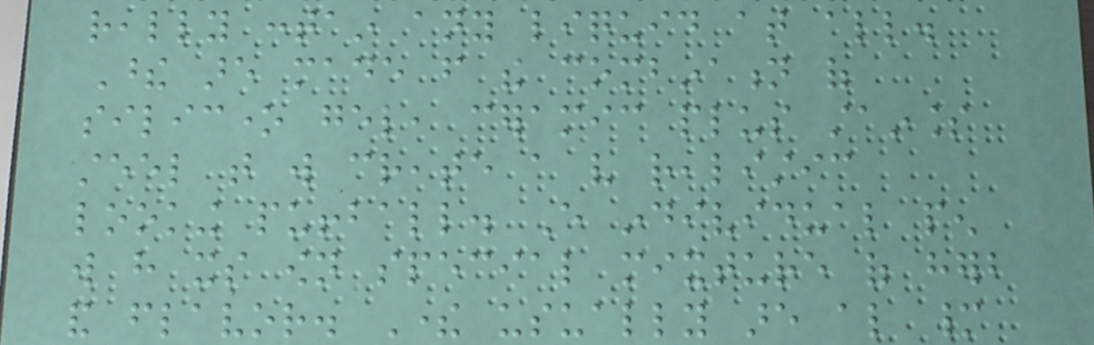really contain any liquid at all.
These are made from the combination of
silicone gel, ceramic plus stainless
steel that will create a very realistic
looking puffball. Every individual pen
will have its own special mixture of herb
and flavor. There usually are also many
